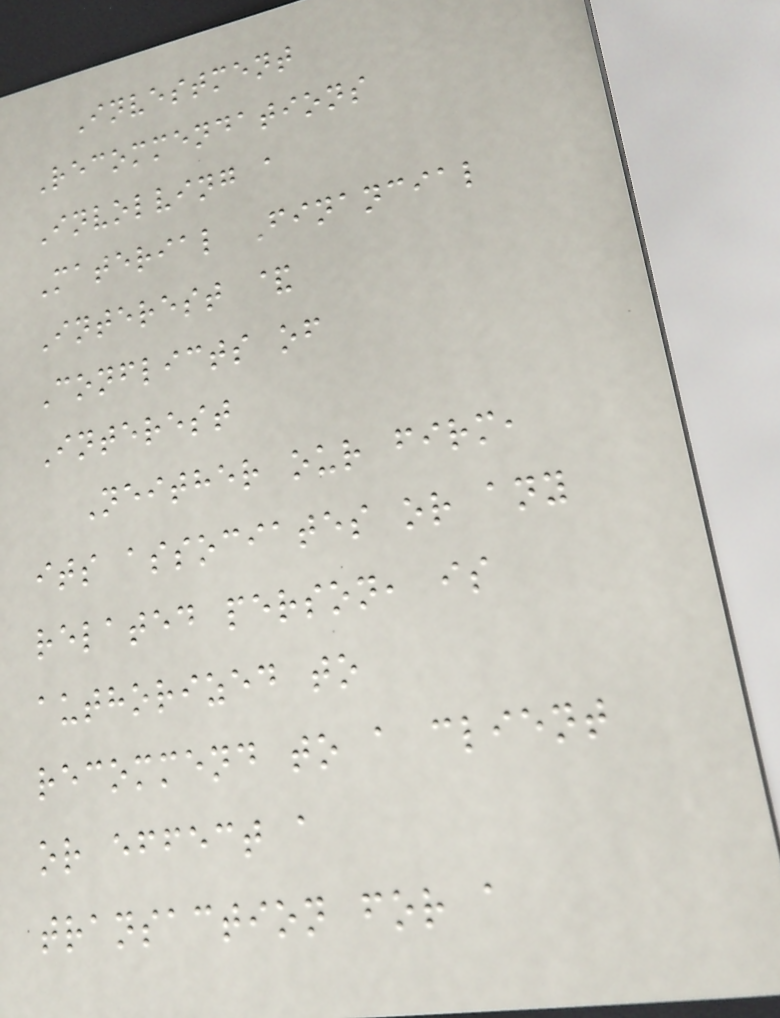Investment
Recommendations
Involving a
Material Financial
Interest &
Conflicts of
Interest
Neither our firm,
its associates or any
related person, is
authorized to
recommend to a client
or effect a
transaction for a
